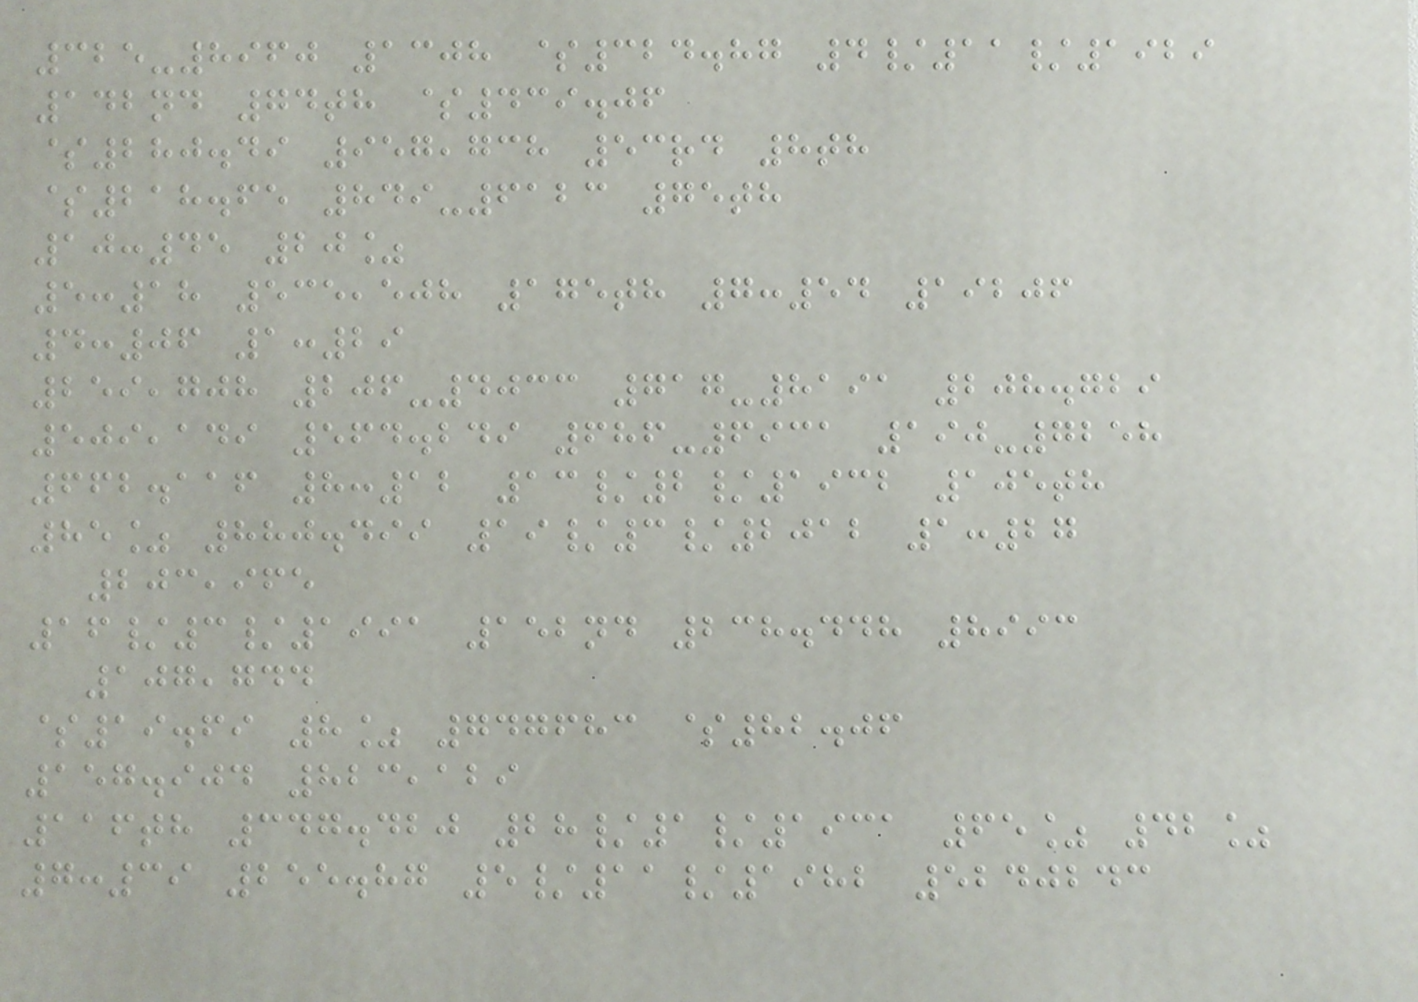325-8960 1308 $324.87 4/11/1929
142nd 74th $439.06
$280.49 957,738 53rd 8th
$218.65 849-6123 75th
10:45 20%
5:18 535,508 175th 7:54 19206
4:06 1:29
259,708 206-4033 717-8191 208.729
509,149 564.249 686-6931 190-7258
662.116 8:12 13/2/1932 105th
85% 880.499 19/3/2012 1:27
203,965
16/3/1991 152nd 238.448 8993
107,744
$19.69 8% 747683 $82.06
157.904 823,129
116th 347.420 28/1/1931 65% 42%
7:39 255.87 5/11/1982 5240243
